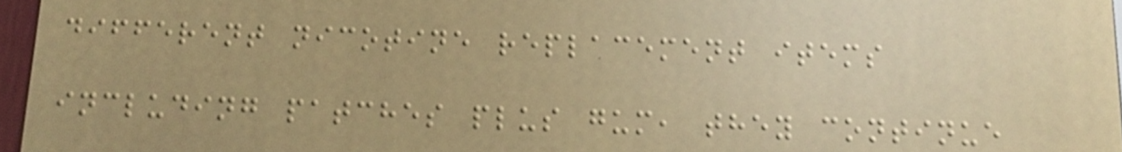different nicotine replacement items
including patches plus gum, they continue
